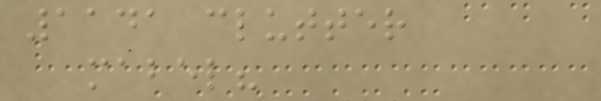1141 clutter
mabel?
